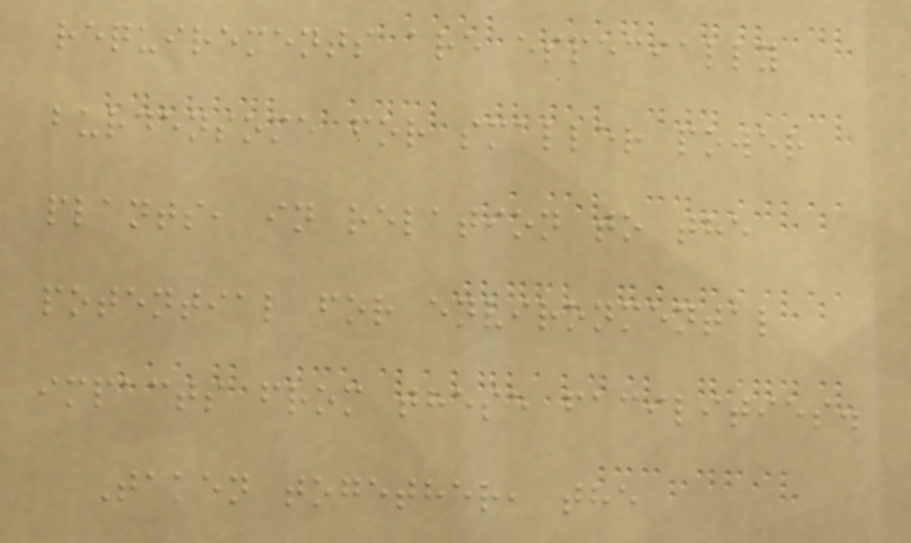requirements are especially
burdensome for smaller power
plants, in relation to the
potential for environmental
impacts from these facilities.
Taken together, the
